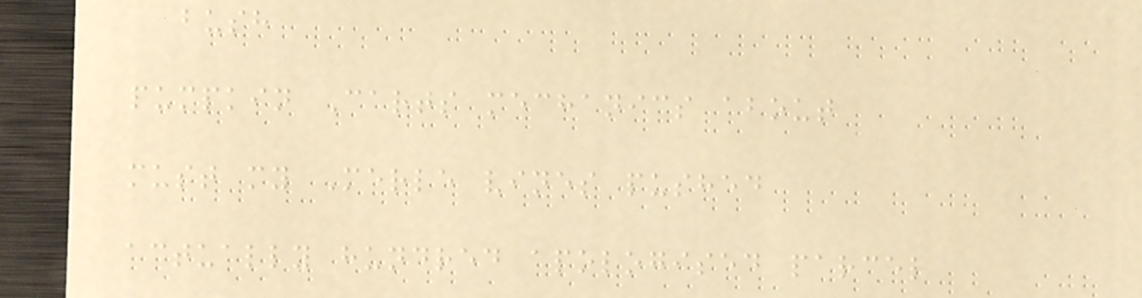bush
pumpkin Carts mechanics about
must my Merle vines pushed
actually hundred apologised parcel
